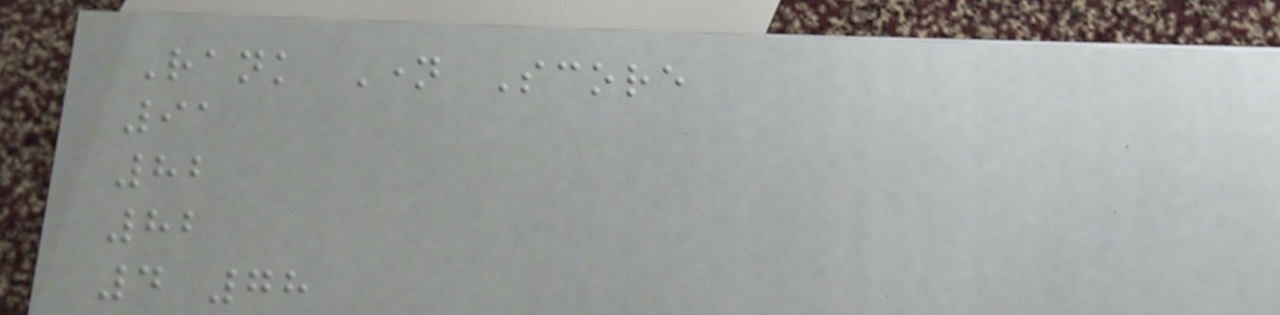Rank Name Score
91
82
82
4 78
